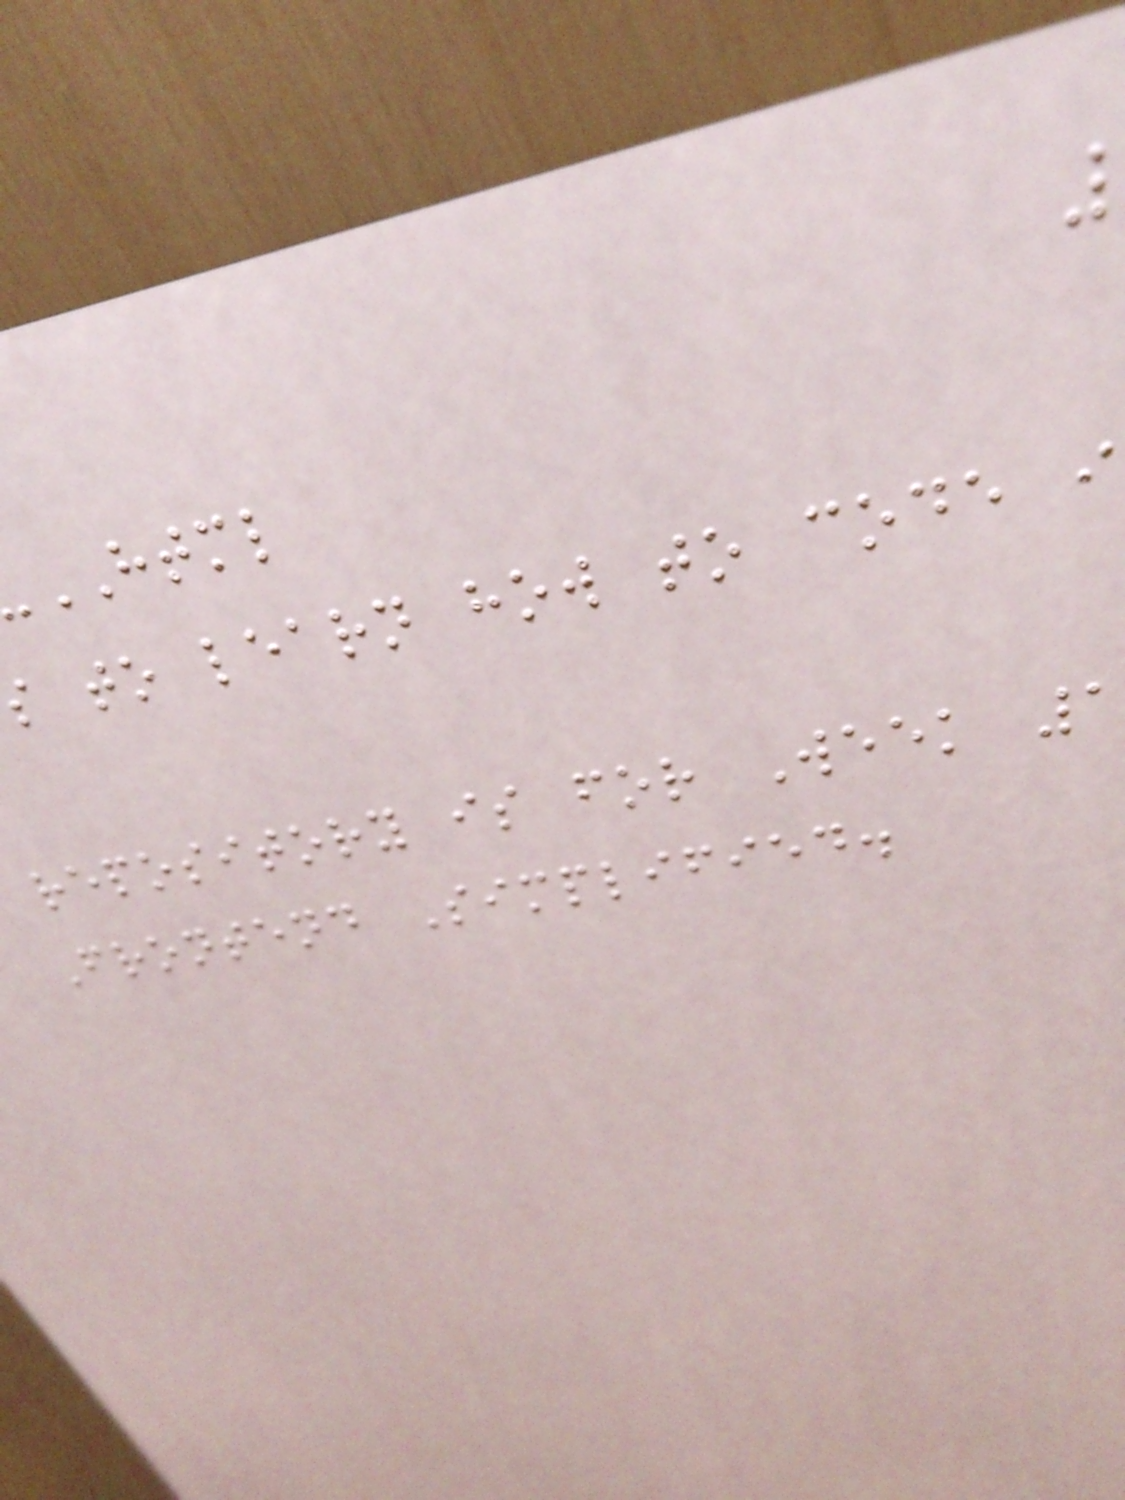HTML
to learn how to code i
repository is for Week 1
Frontend Simplified.
